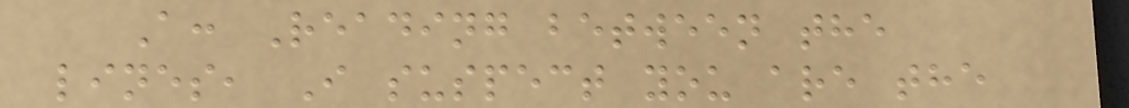A: Reading between the
lines, I suspect you are the
